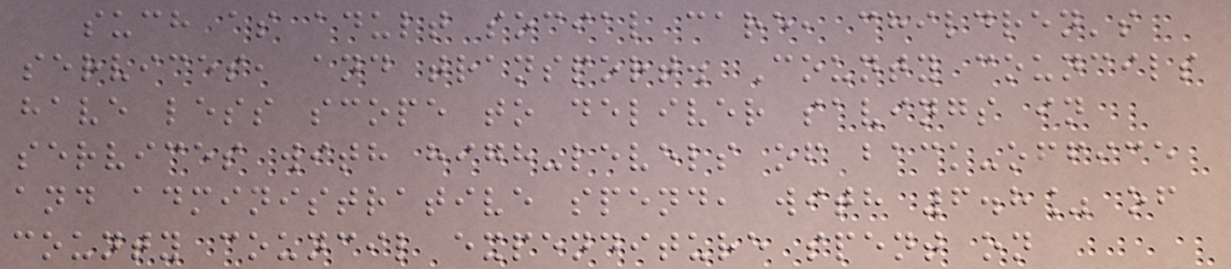such as adult social care, children's
services, and transport. County councils
have less scope to deliver savings in
services with high-levels of back-office
and administrative spend, with 6.8% of
county council expenditure spent on
